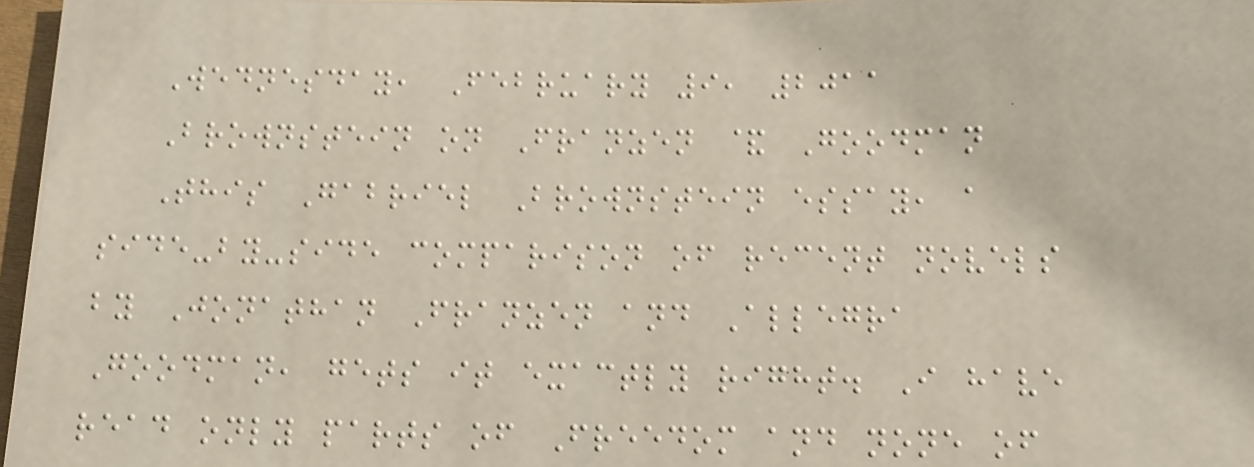Wednesday, February 9, 2011
Brownstein on Franzen & Goodman
This Gabriel Brownstein essay, a
side-by-side comparison of recent novels
by Jonathan Franzen and Allegra
Goodman, gets it exactly right. I have
read only parts of Freedom and none of
